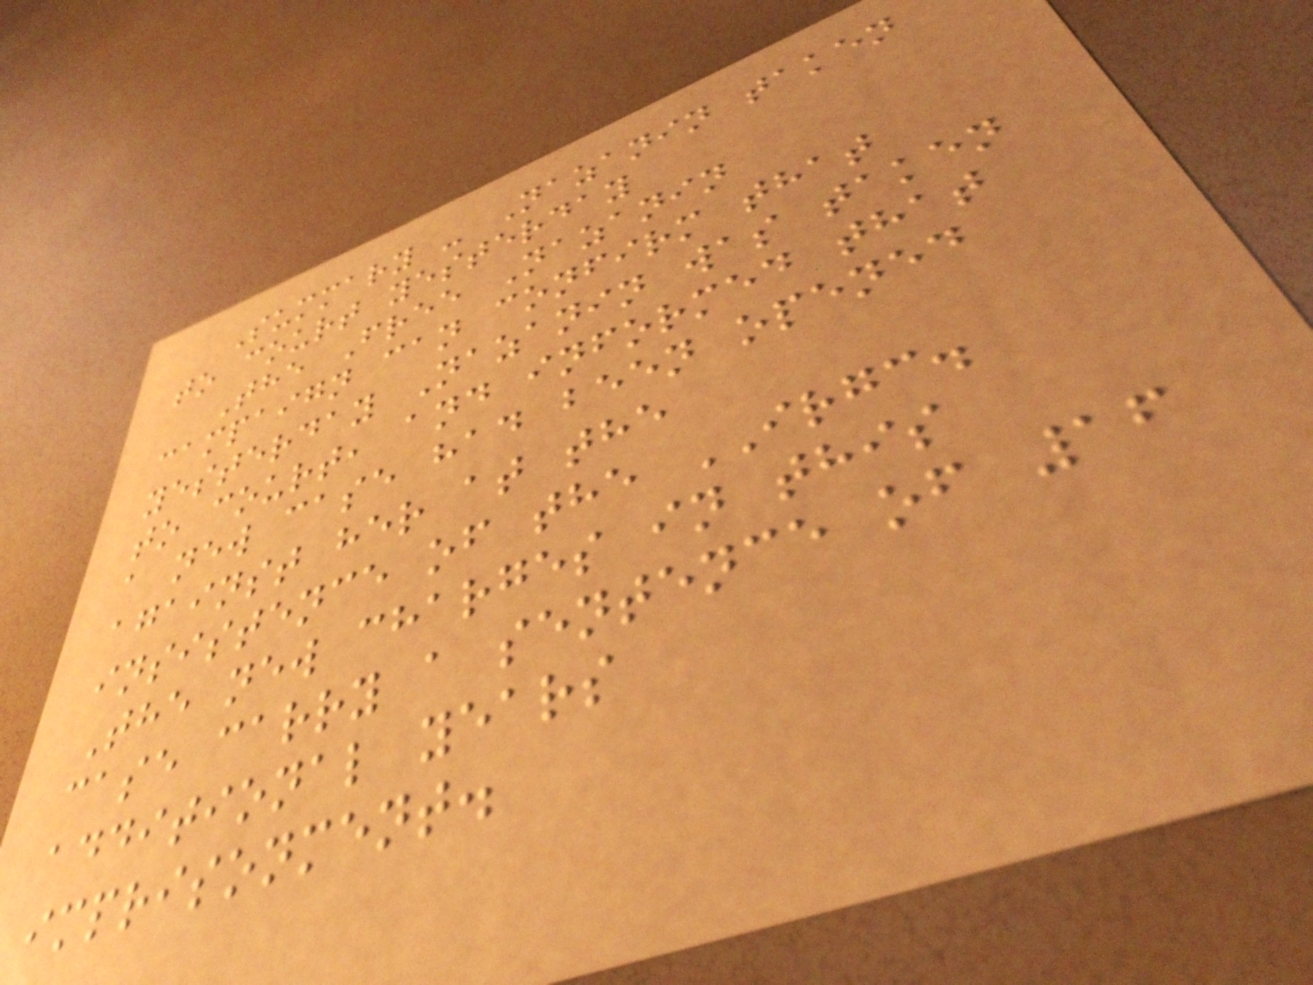Summary - Nazanin taken
to court yesterday
The Free Nazanin
campaign can confirm that
yesterday Nazanin was taken
to court, and informed that
a new case had been opened
against her at the
insistence of the IRGC.
The new charges in this
case carry a sentence of 16
additional years
imprisonment.
